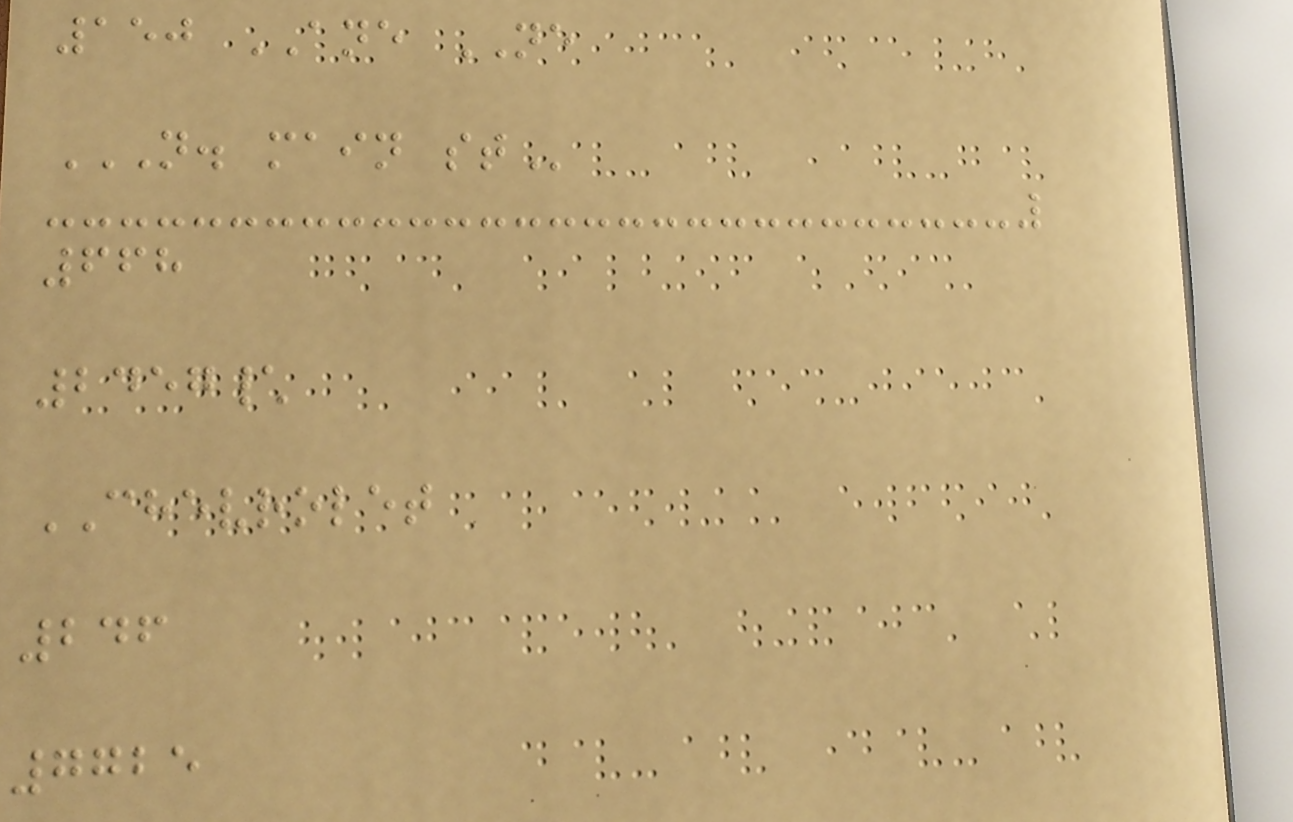150 ANE NE
N. MAIN ST
668
2457\
CHEVROLET
246
7725
